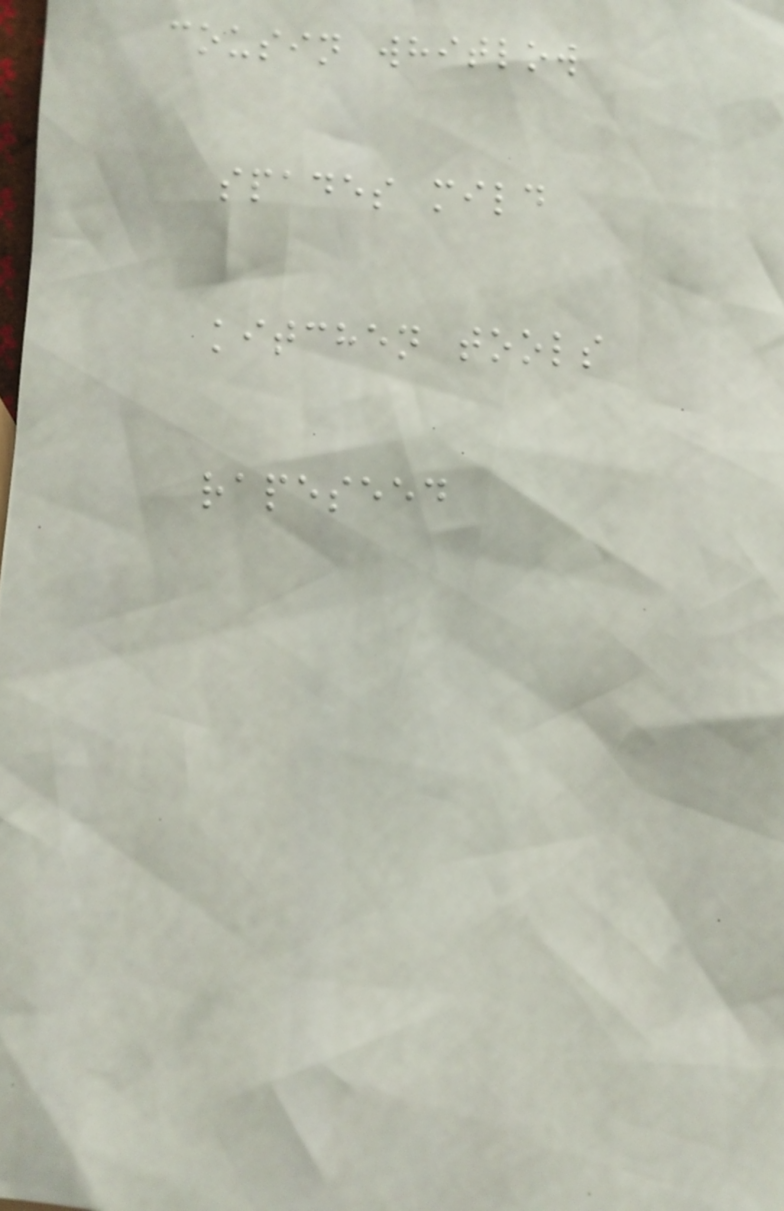cousin whitlow
spades mild
kitchen tools
rapeseed
